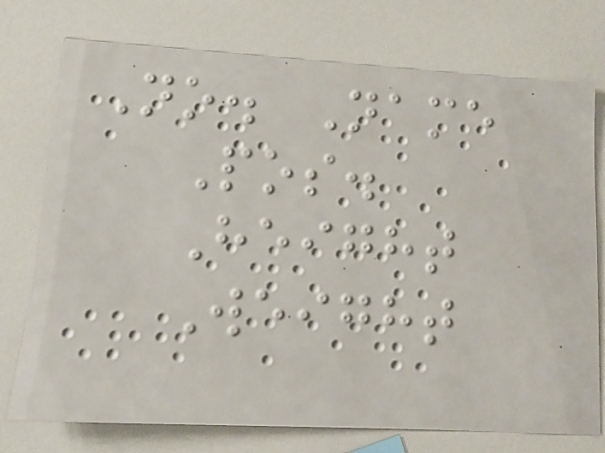No. Name
Pos.
Height
Weight
